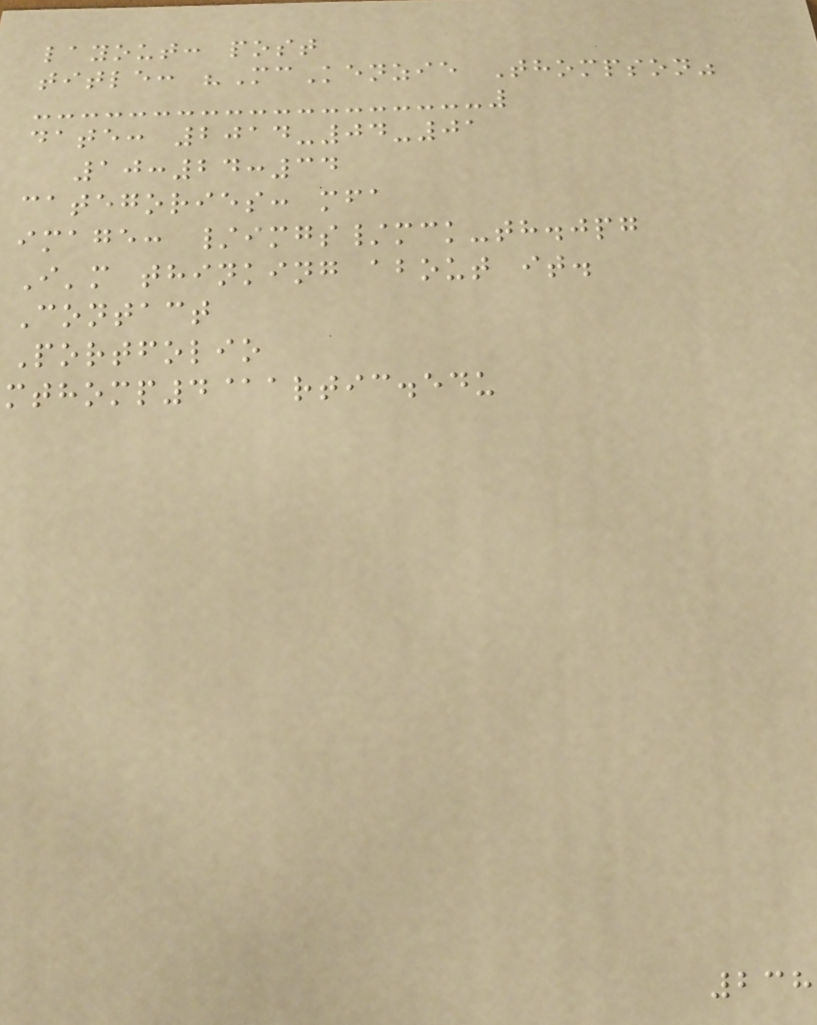layout: post
title: "McKenzie Thompson"
date: 2014-04-01
10:24:34
categories: mfa
image: /imgs/mck-th.jpg
I'm thinking about it.
Contact
Portfolio
mthomp4@artic.edu
238
